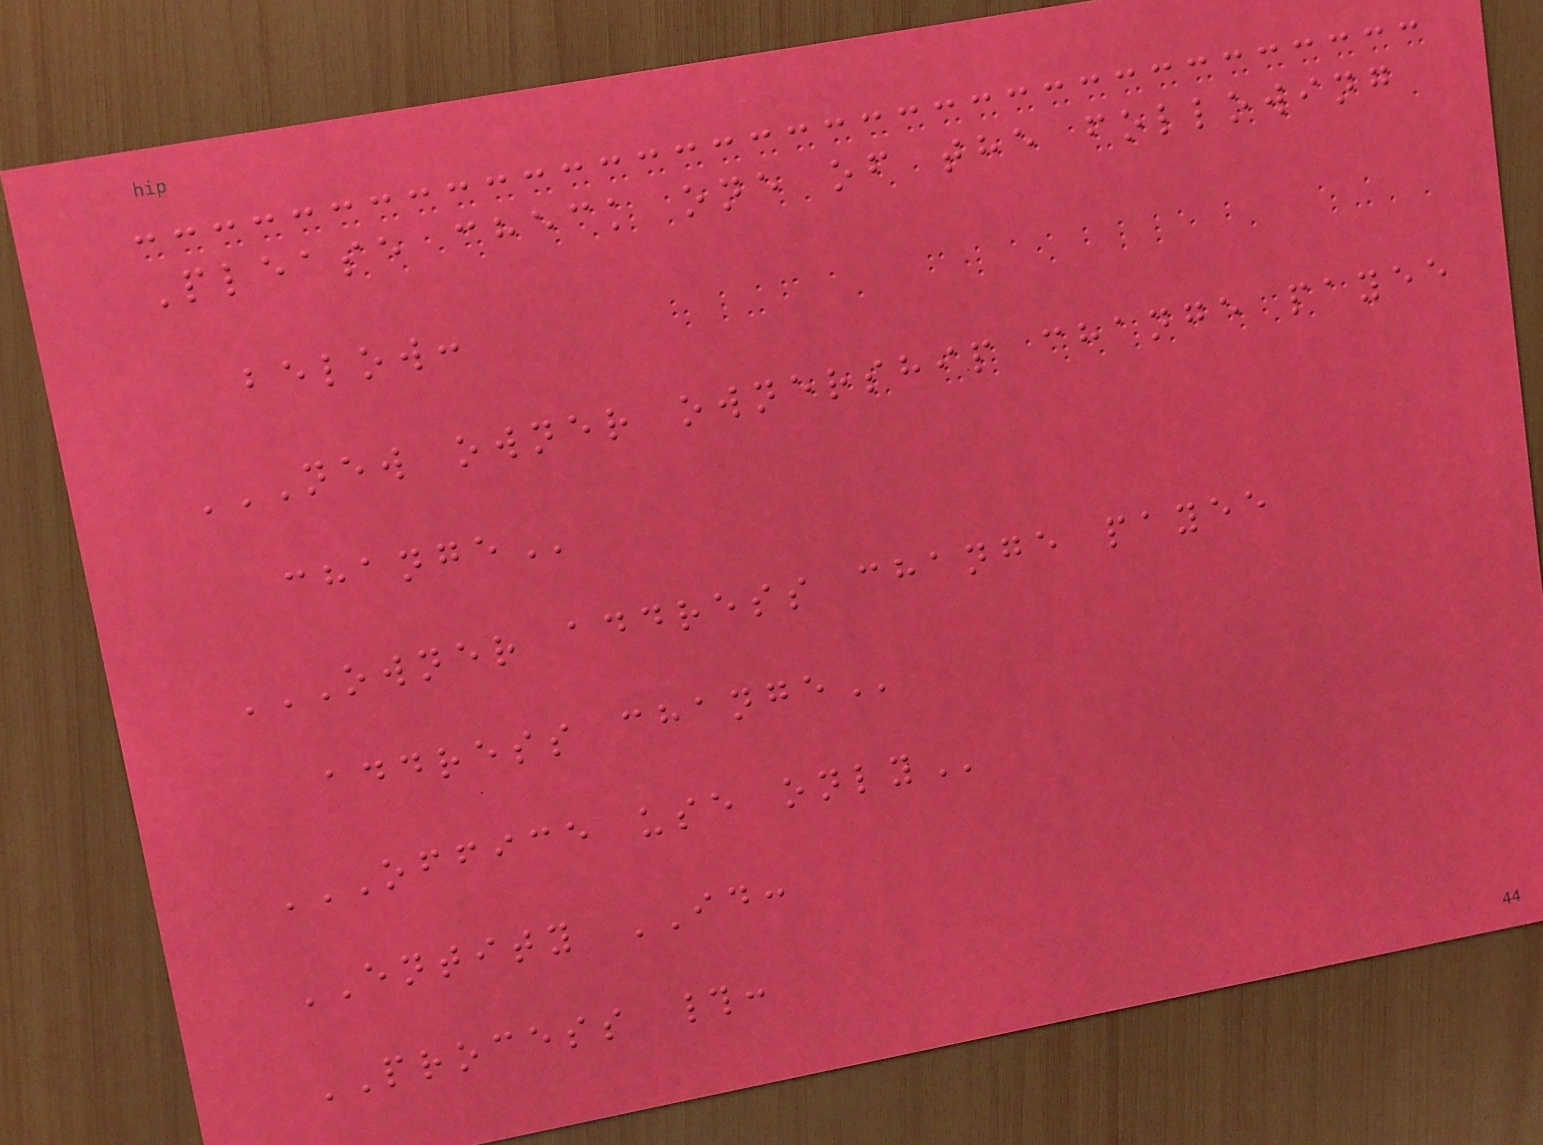Please check one of the following
below:
NEW OWNER OWNERSHIP CHANGE PAYEE
CHANGE
OWNER ADDRESS CHANGE PAYEE
ADDRESS CHANGE
OFFICE USE ONLY
ENTITY ID:
PROCESS #:
